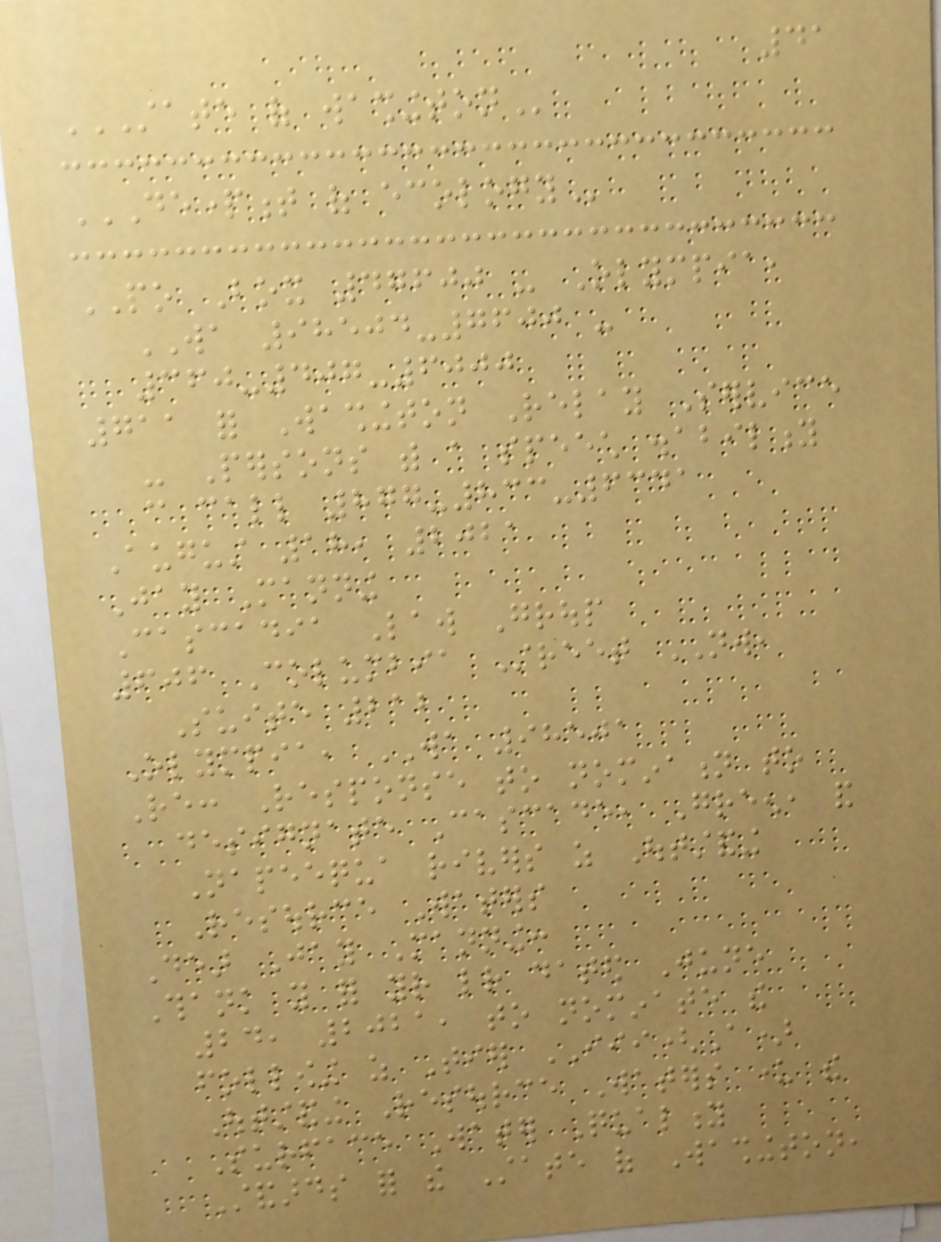41
STATE OF WASHINGTON
DEPARTMENT OF ECOLOGY
PO Box 47600 - Olympia,
WA 98504-7600 -
360-407-6000
711 for Washington Relay Service
- Persons with a speech disability
can call 877-833-6341
August 18, 2021
Jay Manning
Cascadia Law Group
606 Columbia Street NW,
Suite 212
Olympia, WA 98501
Re: Response to nomination to
designate Cascade, Green, and
Napeequa rivers as Outstanding
Resource Waters
Dear Jay Manning:
Thank you for your letter dated June
24, 2021, to nominate the
following as Tier III(A)
Outstanding Resource Waters under the
Surface Water Quality
Standards for the State of Washington,
